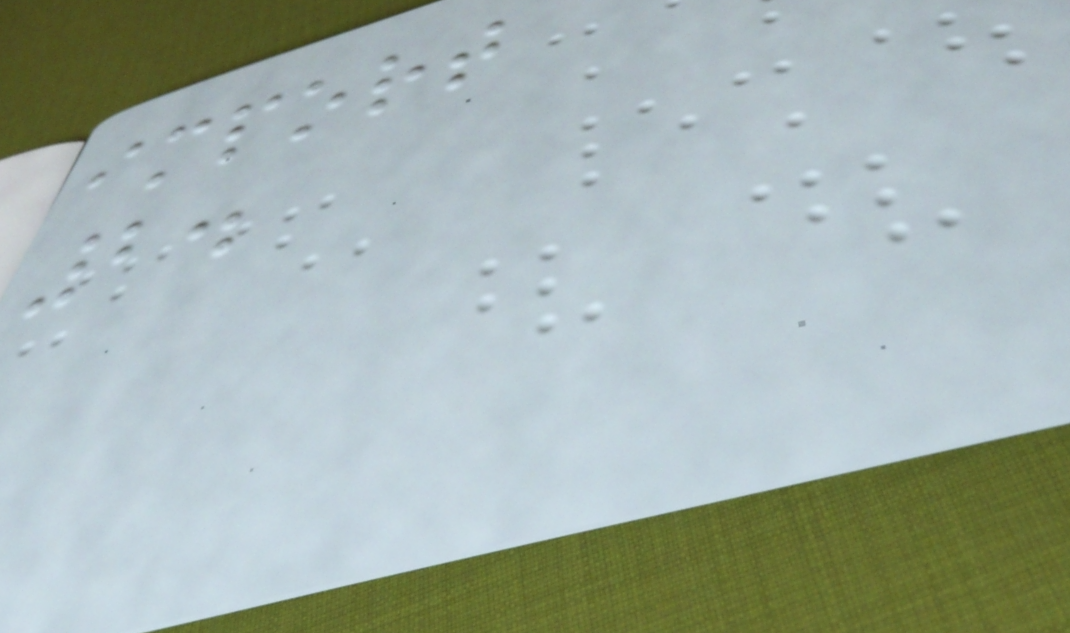import
2.
